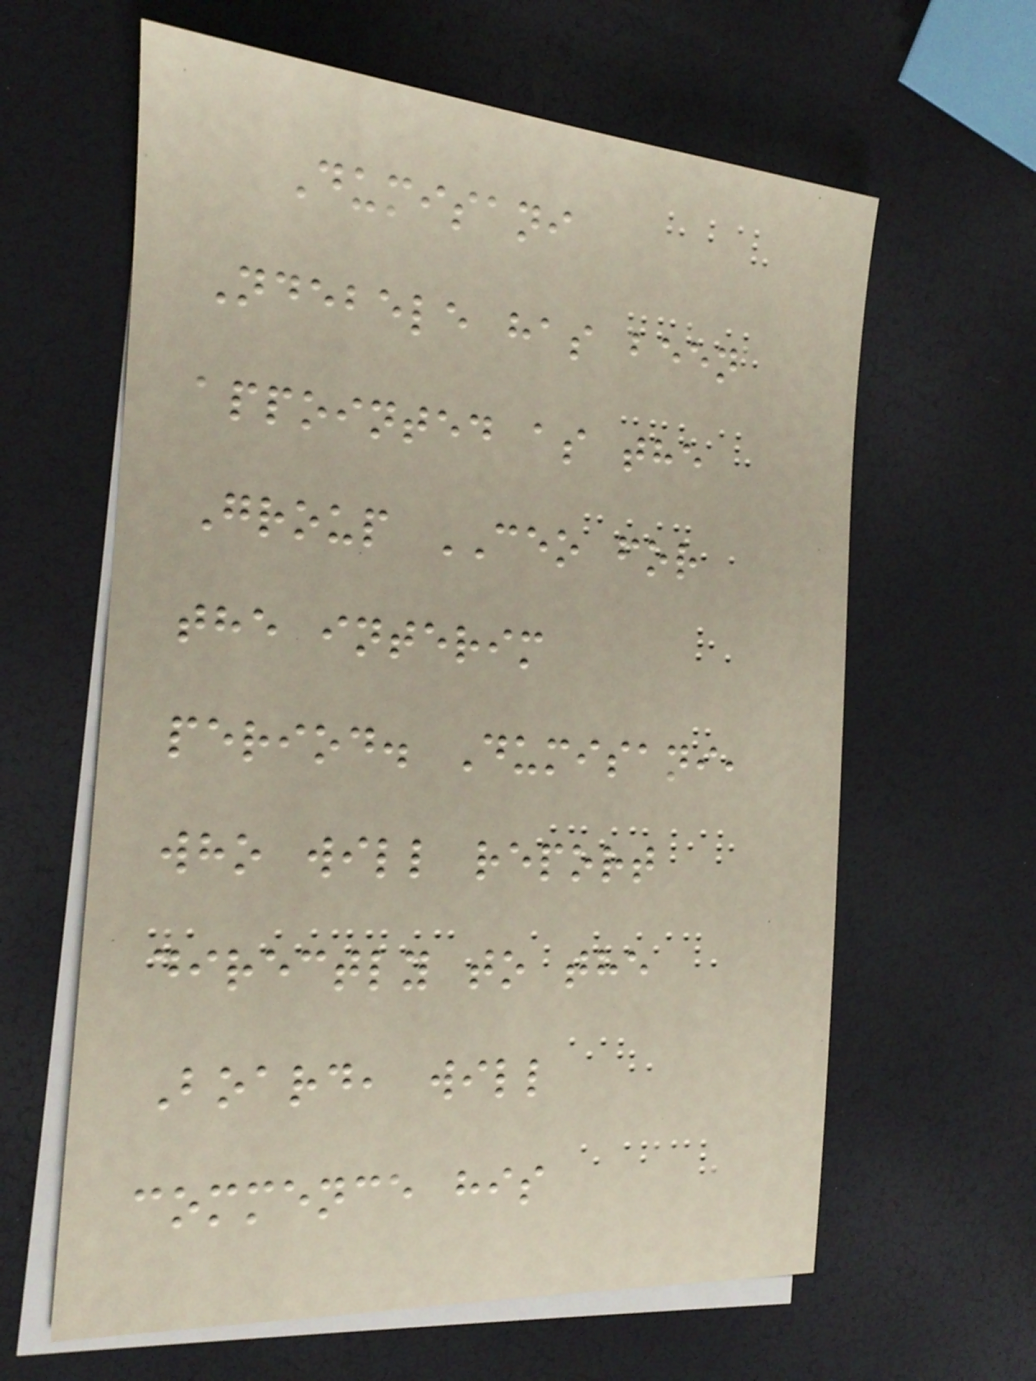Dumisani
Ndebele has been
appointed as the
Group CEO for
the interim
period. Dumisani,
who will report
directly to the
Board, will
commence his
